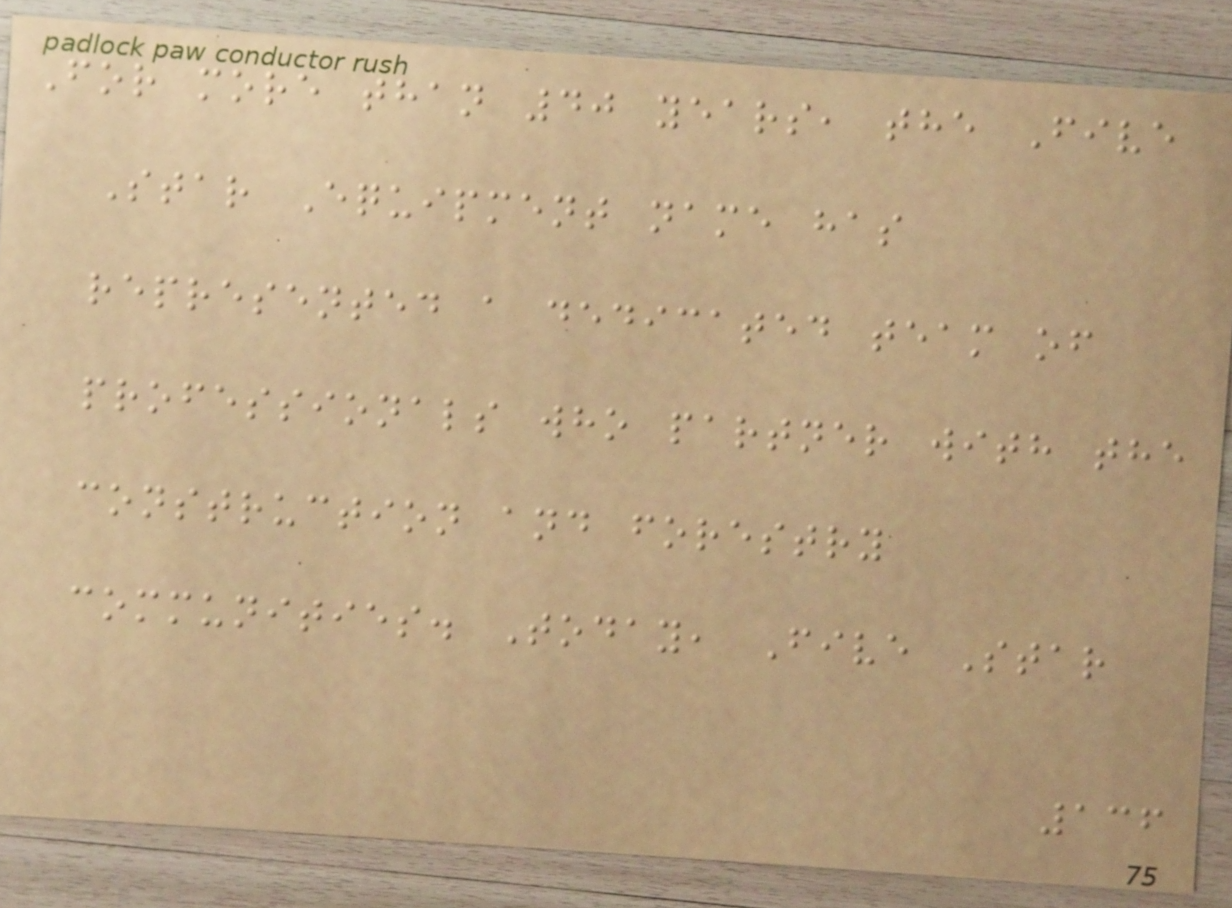For more than 40 years, the Five
Star Equipment name has
represented a dedicated team of
professionals who partner with the
construction and forestry
communities. Today, Five Star
136
